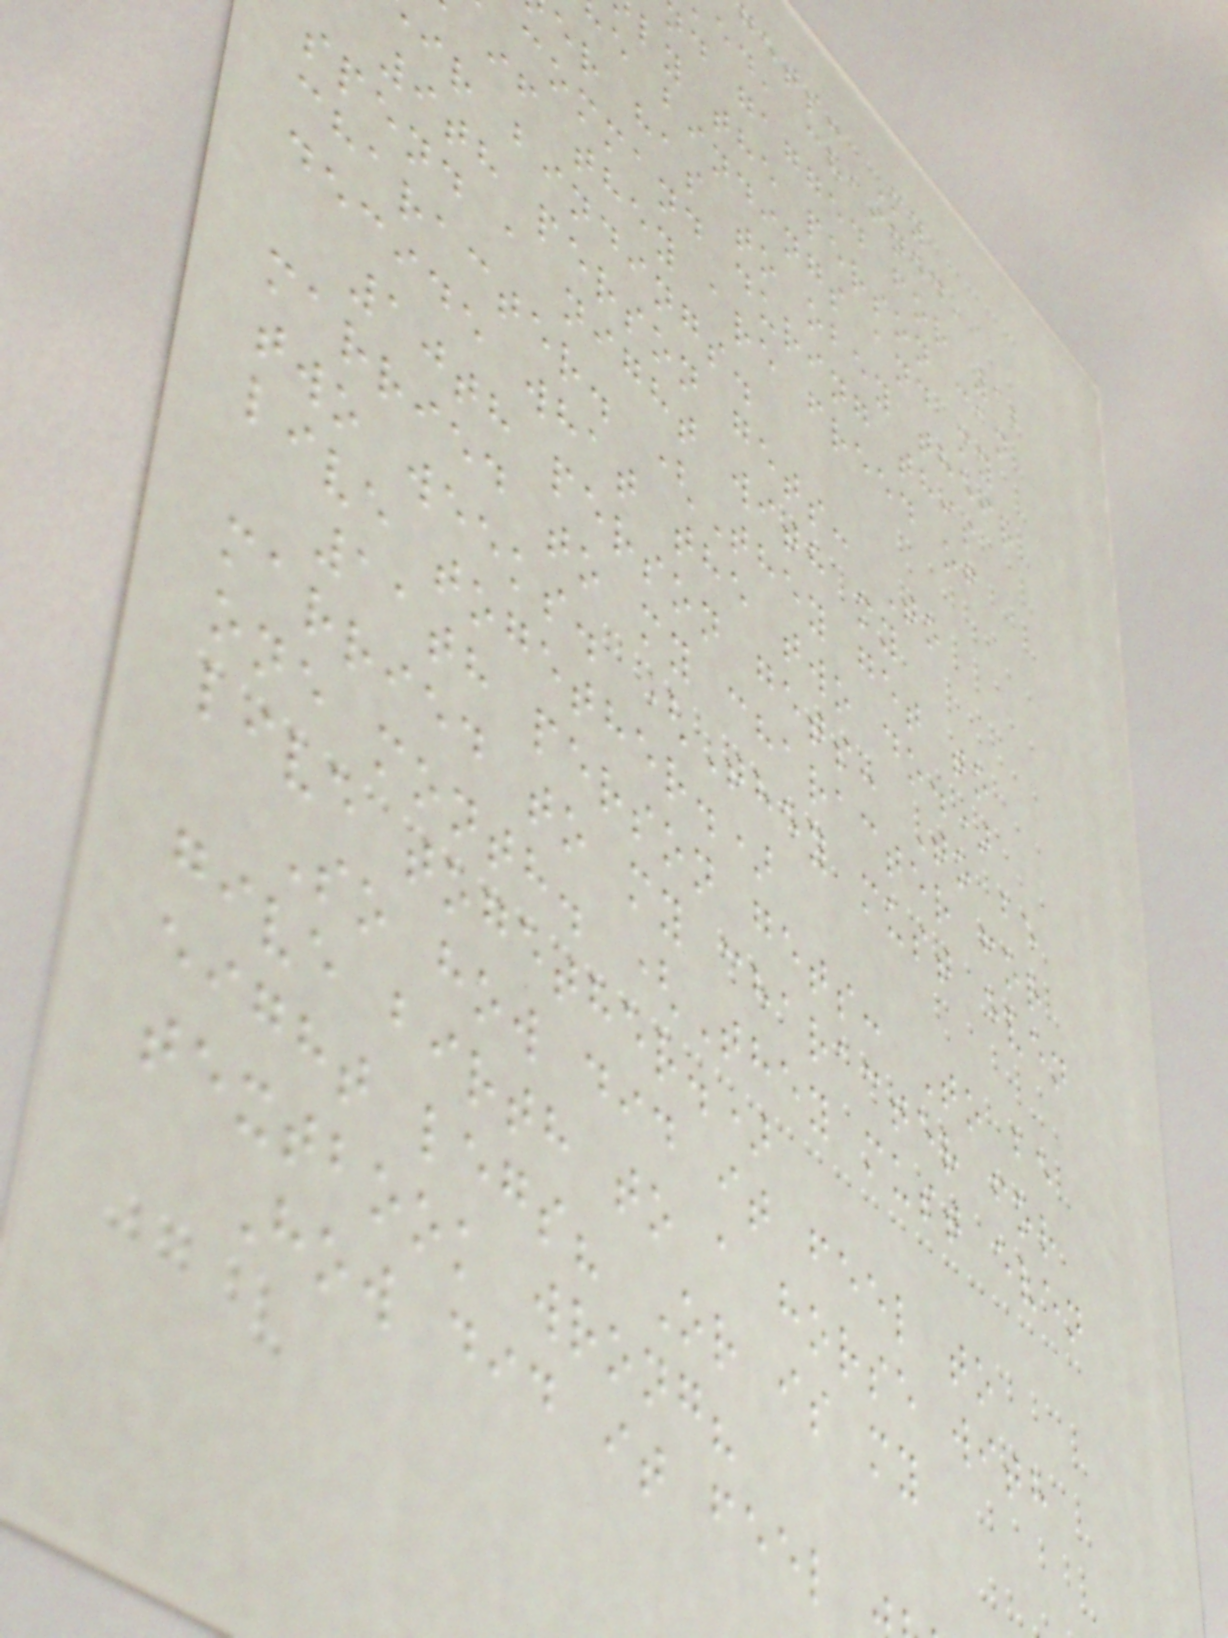gets: My
ed, chained,
d gagged for 12
ly the person can
e bindings and my
er has to obey their
command during this
if they are freed of
ir bindings.
9th person gets: To
spend a night with my
character. (They get to
decide what the two do.)
10th person gets: To be
married to my character for
two weeks. (They must even
live together.)
11th person gets: To be
married to my character for
one month. (They must even
live together.)
So how did it feel to
give birth to a horse with
eight legs? Or is my
textbook wrong?
How did it feel
